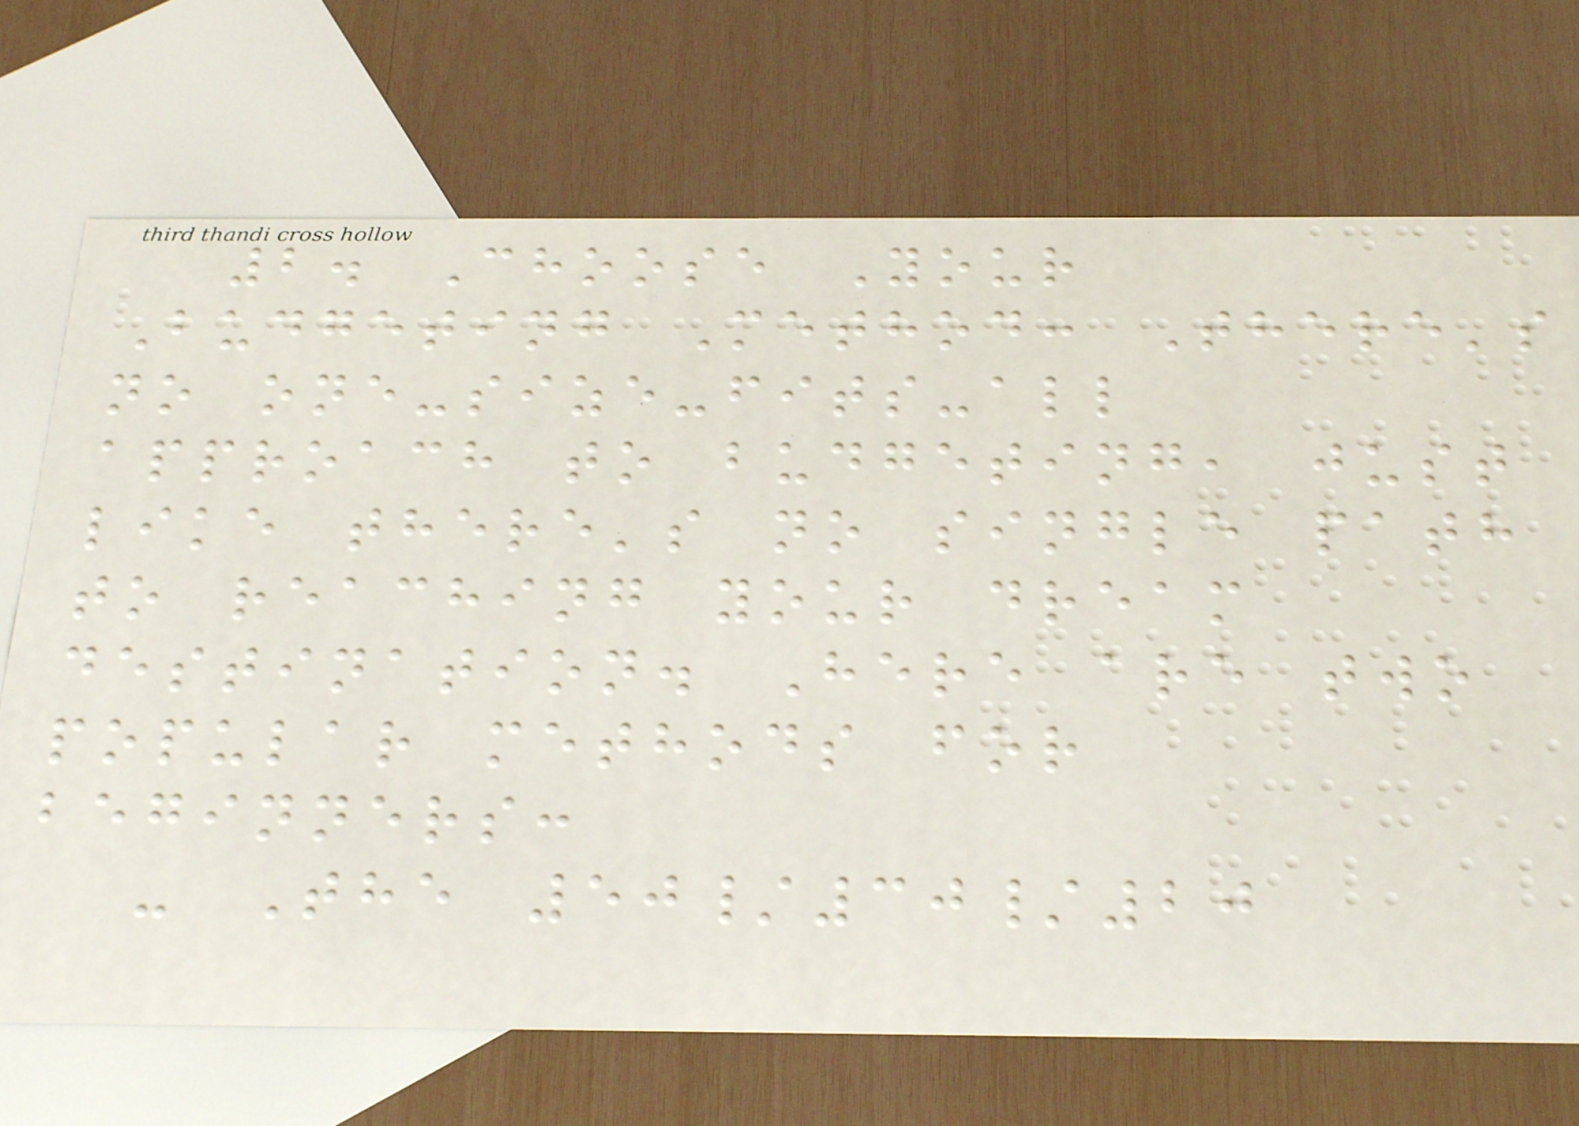2. Choose Your
Budgeting Method: There's
no one-size-fits-all
approach to budgeting, just
like there's no single path
to reaching your dream
destination. Here are two
popular methods for
beginners:
- The 50/30/20
